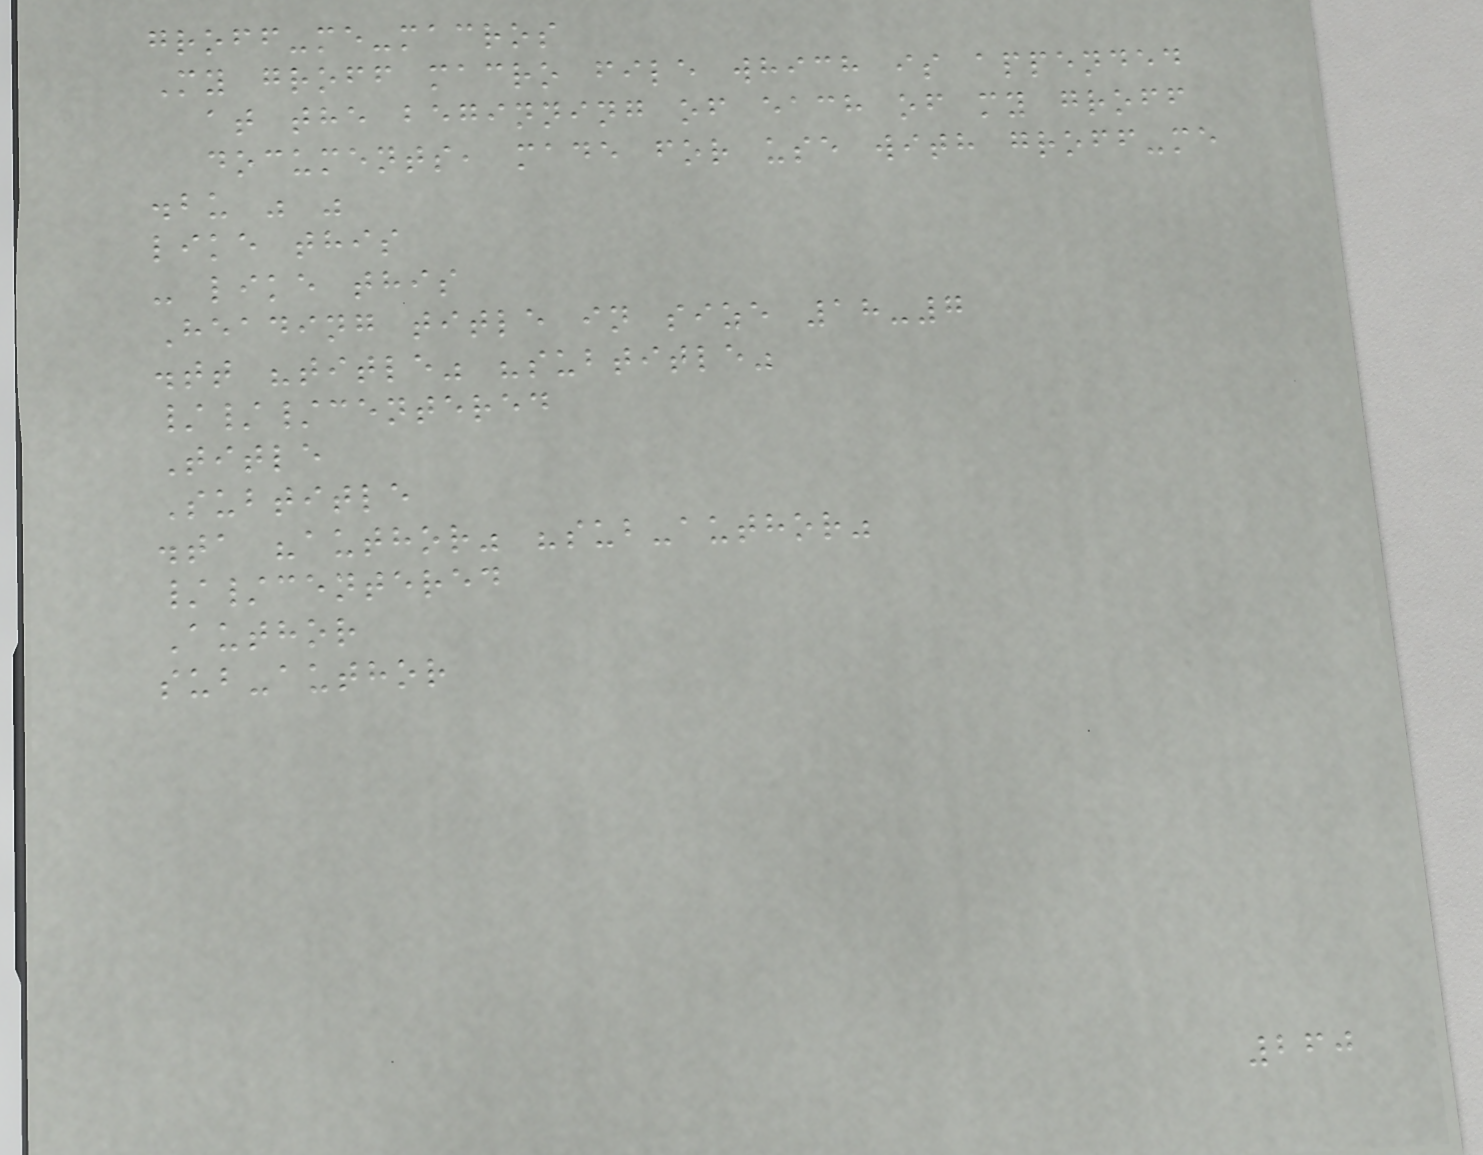groff-me-macros
My groff macro file which is appended
at the beginning of each of my groff
documents, made for use with groff-me
.bu " "
like this
- like this
Heading title in size 18-7
.tt "title" "subtitle"
///centered
Title
Subtitle
.ta "author" "sub-author"
//centered
Author
sub-author
260
